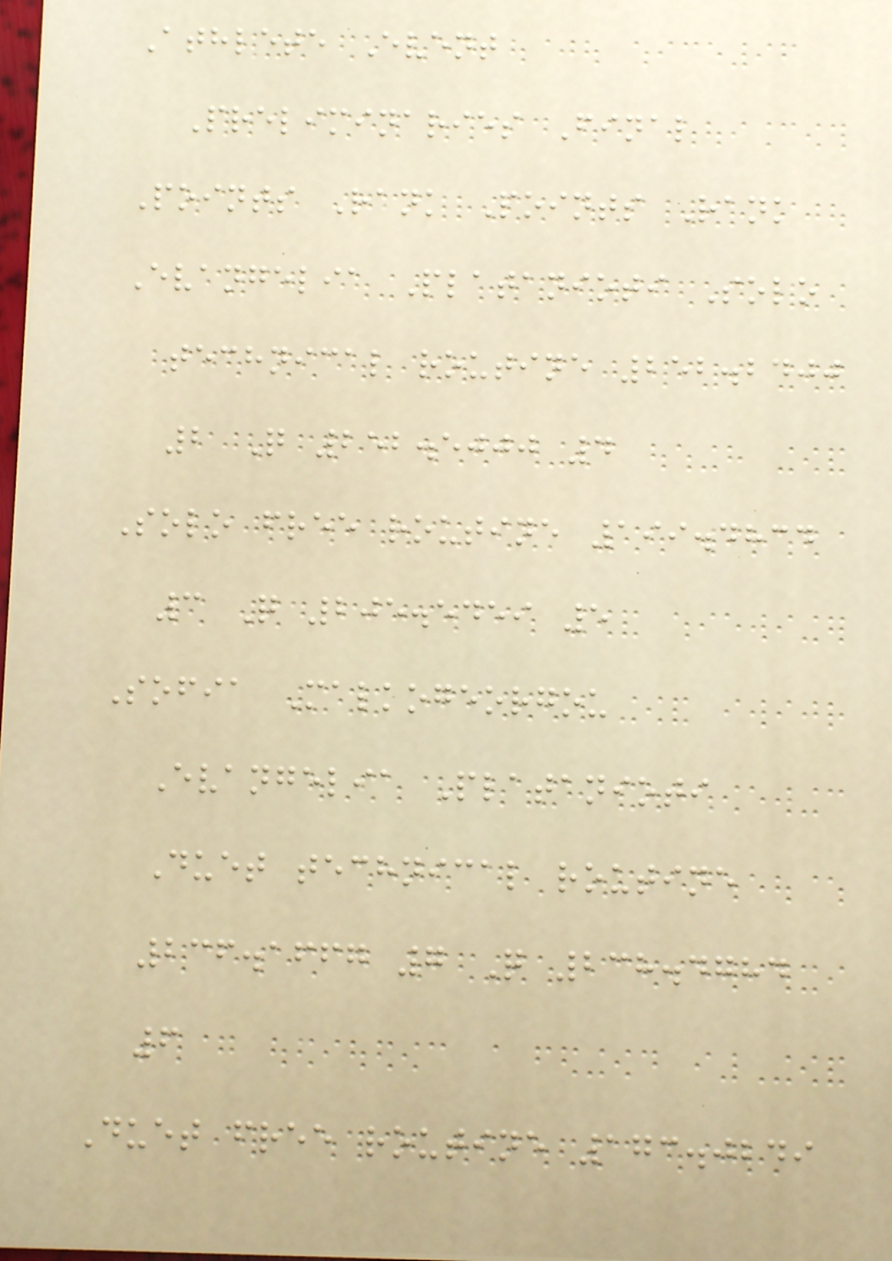Athlete Event
Preliminaries Final
Points Rank Points Rank
Evangelia Platanioti Solo
technical routine 252.2400
2 Q 252.5000 4
Solo free routine 199.4834
3 Q 205.5459 5
Sofia Malkogeorgou
Evangelia Platanioti
Duet technical routine
236.1667 7 Q 238.4784
6
Duet free routine 173.0249
